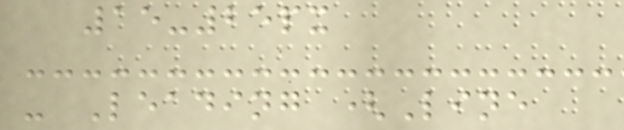15-25px
- Leading (Line
